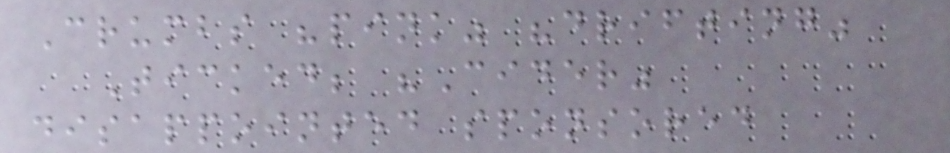Crumbs "pink" "drifting"
Ticked; "Cider"
disappointed sponsored
